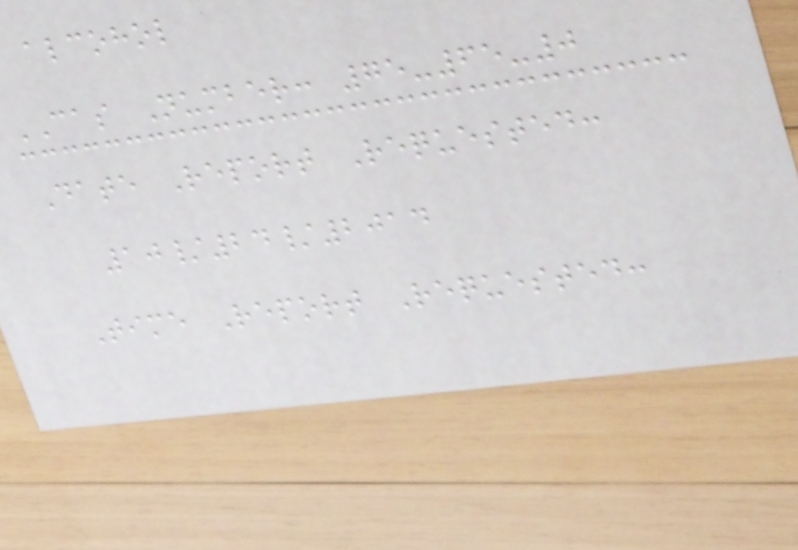alcohol
CAS Number: 75-65-0
Date Report Requested:
10/24/2014
Time Report Requested:
